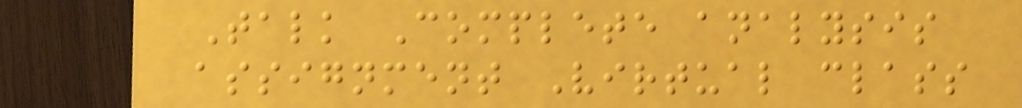Talk Complete analysis
assignment Virtual class
